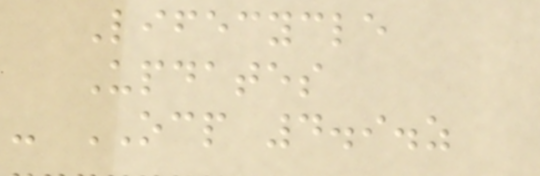Lifecycle
Updates
- OCP 4.9.z
